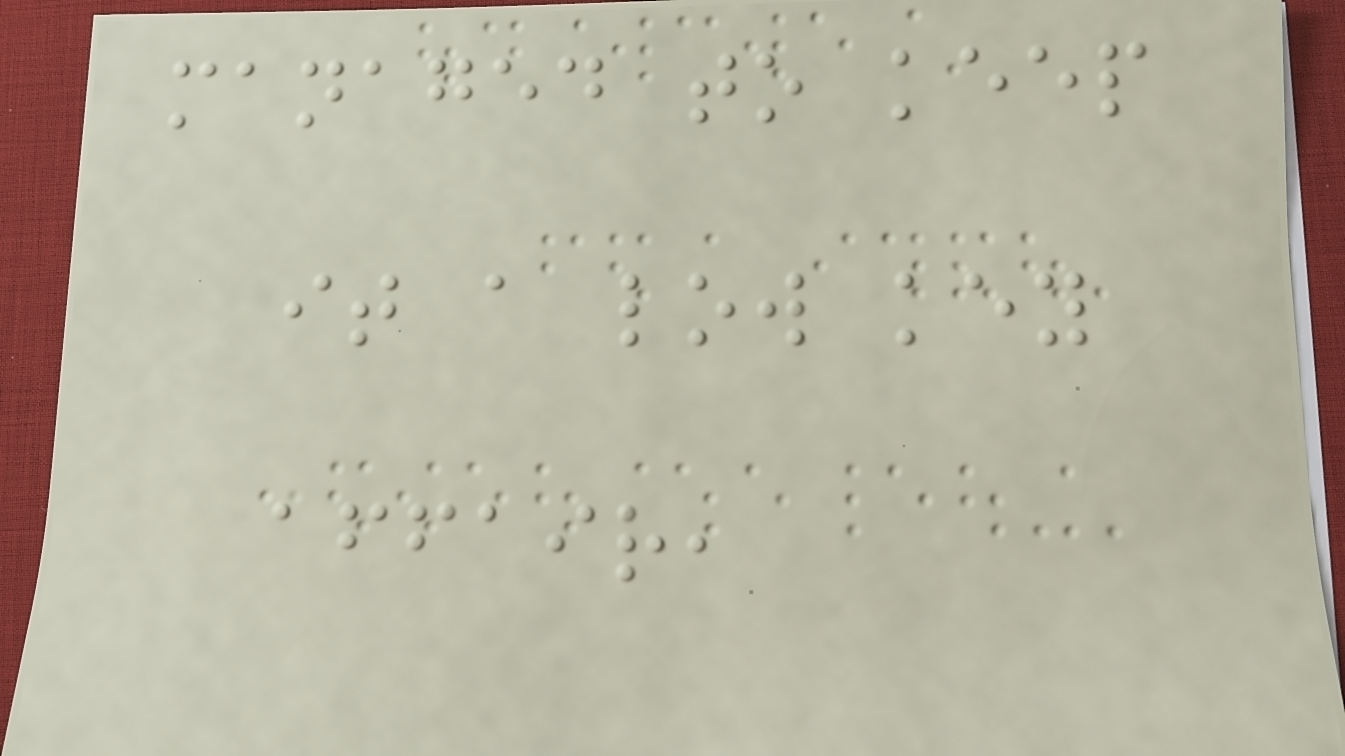managed to keep
it a low key
affair,
